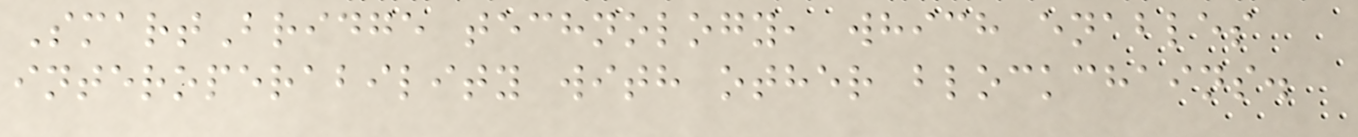SmartBridge technology, which enables
interoperability with other blockchains.
